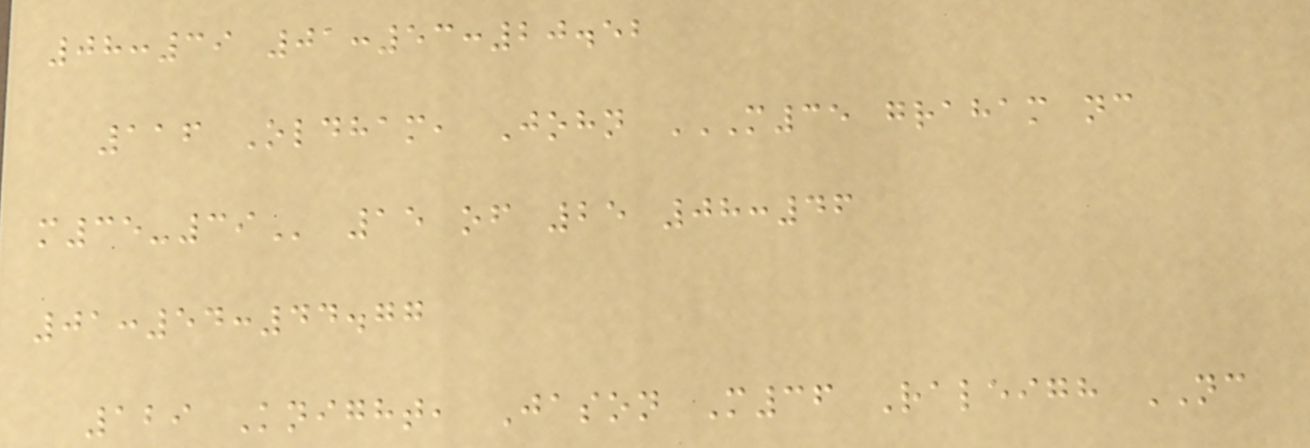08:39 01:53:20.52
116 Oldham, John M35 GRAHAM NC
M35-39 15 of 25 08:46
01:54:44.77
129 Knight, Jason M36 Raleigh NC
